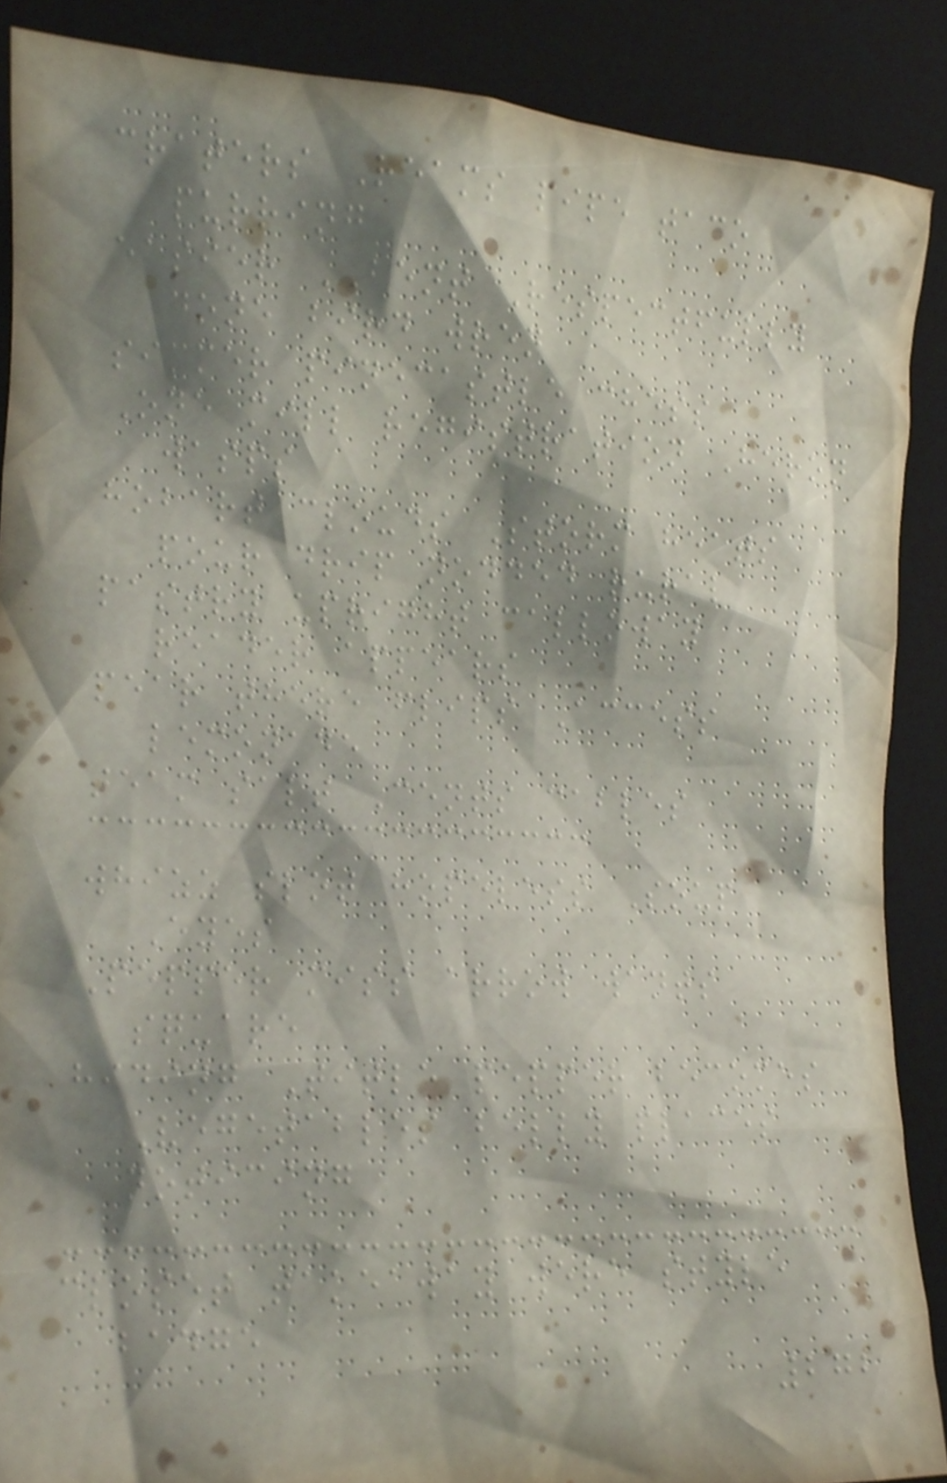craters Reams pipe taco
purring
easier BENT Respectfully
done bird wren
simmer pinecastle chess
One mill registration Heron
wasps
hobart clouds Storm heats
pour drip nodded rural
pastry upright calloway
reader appears
pear there flips Access
lemonade
team salt Cents cables
whizz slot hopeless Soup
Eyes
Pepper miss arrow wants
square
hiding Title pepper becomes
Vegetables belly places
noticing
closet takeaway were style
badge
272
